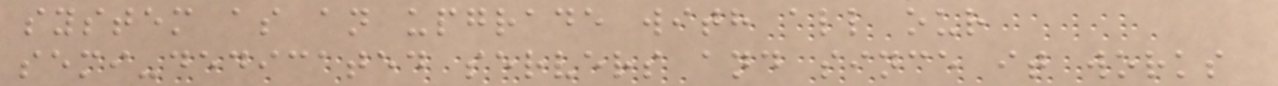system as an upgrade with all our
semi-dedicated servers and since it works
